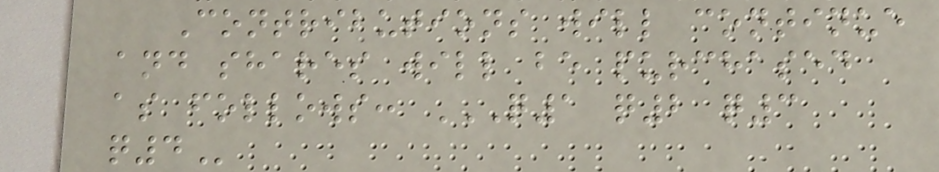Contributions will continue
and shares will be purchased
as follows: Q1 Q2 Q3
Q4
